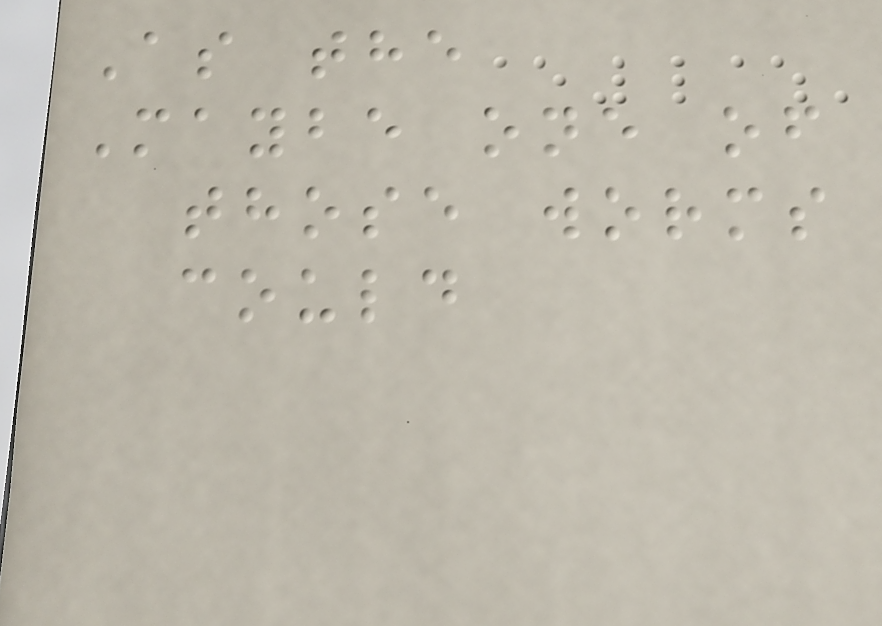As the
Maybe one of
those worms
could
